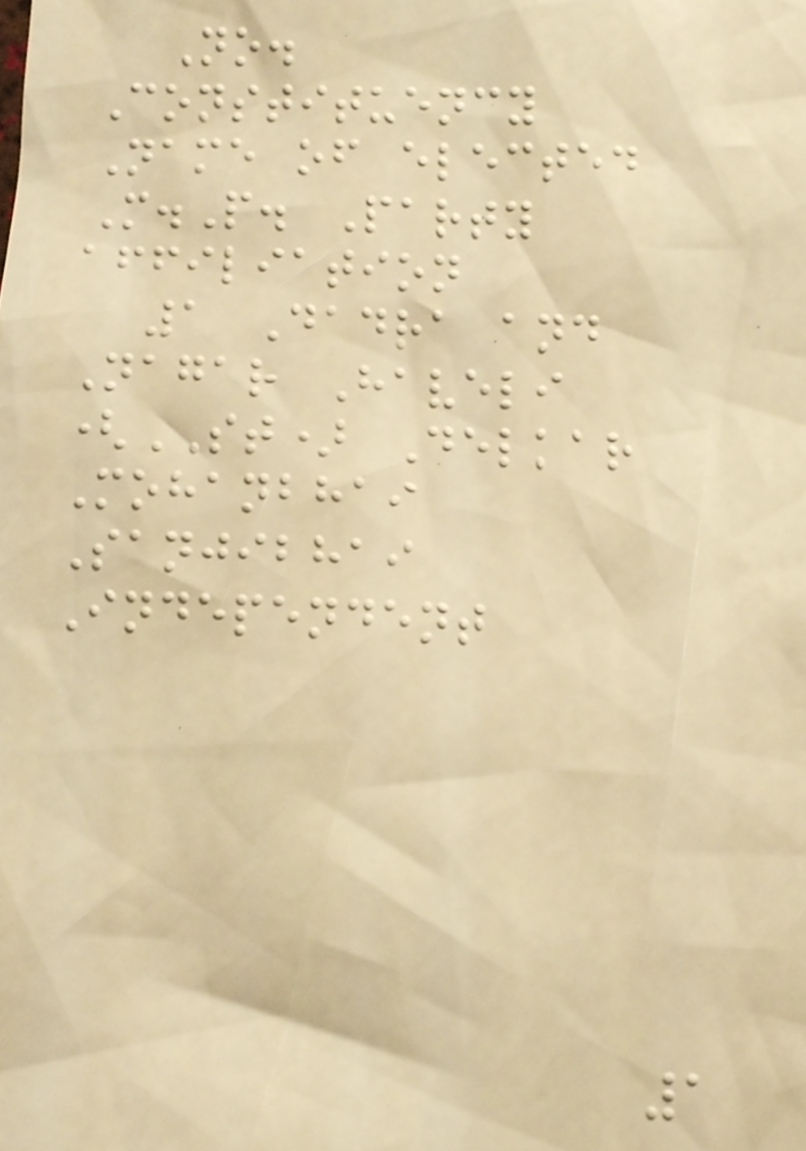No.
Constituency
Name of elected
M.P. Party
affiliation
1 Dadra and
Nagar Haveli
(ST) Delkar
Mohanbhai
Sanjibhai
Independent
1
